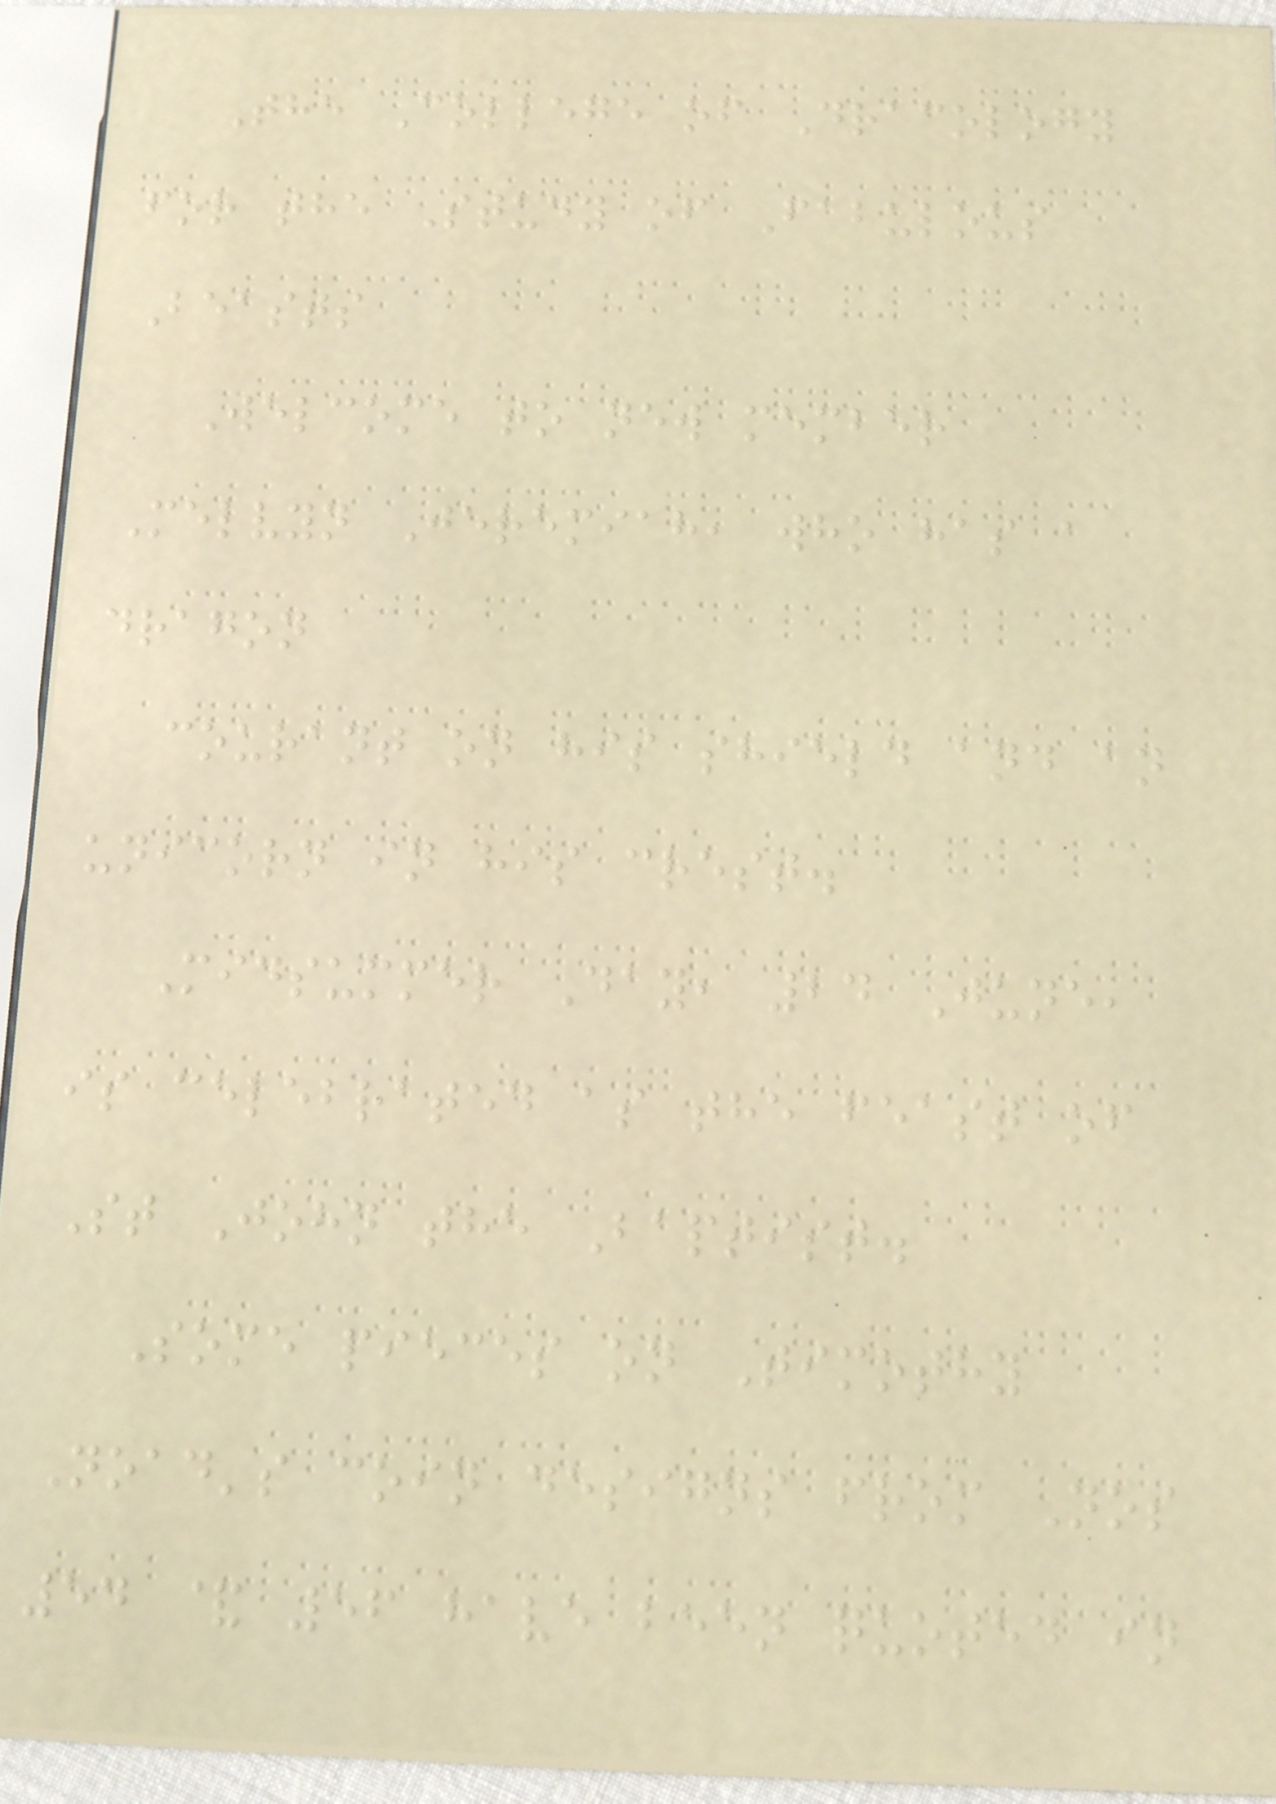The College of Dracology
for the Study of Fabulous
Beasts
Welcome to new member
Melvyn Jeremiah, who has a
dragon
courant on his shield and an
unicorn in his crest.
Midsummer Day, 24 June,
is celebrated as the feast of
St John the Baptist.
Some pieces on Timothy
Noad's coin designs from Nos
54 & 56 have been quoted in
